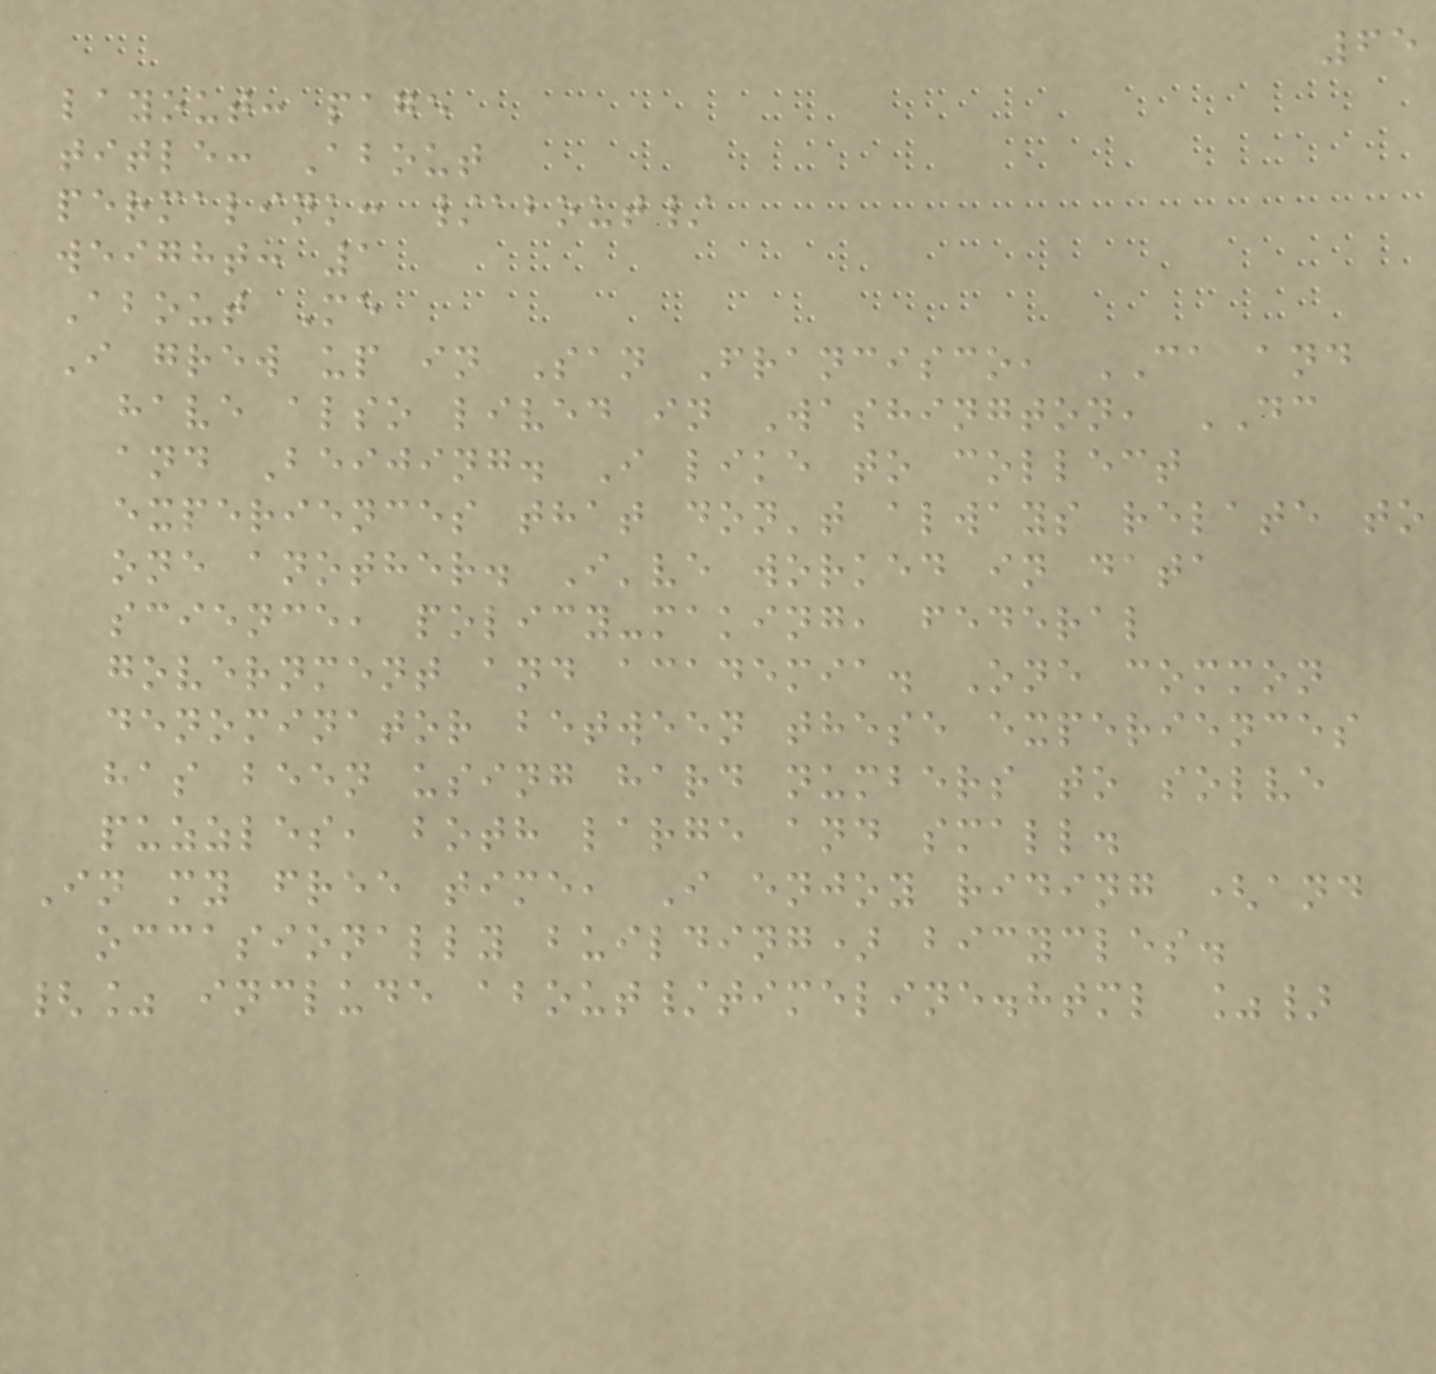65
layout: page
title: About
permalink: /about/
weight: 1
About Me
I grew up in San Francisco, CA and
have also lived in Washington, DC
and Beijing. I like to collect
experiences that don't always relate to
one another. I've worked in data
science, policy-making, federal
government and academia. One common
denominator between these experiences
has been using hard numbers to solve
puzzles, both large and small.
In my free time, I enjoy riding (and
occasionally building) bicycles.
{% include about/timeline.html %}
